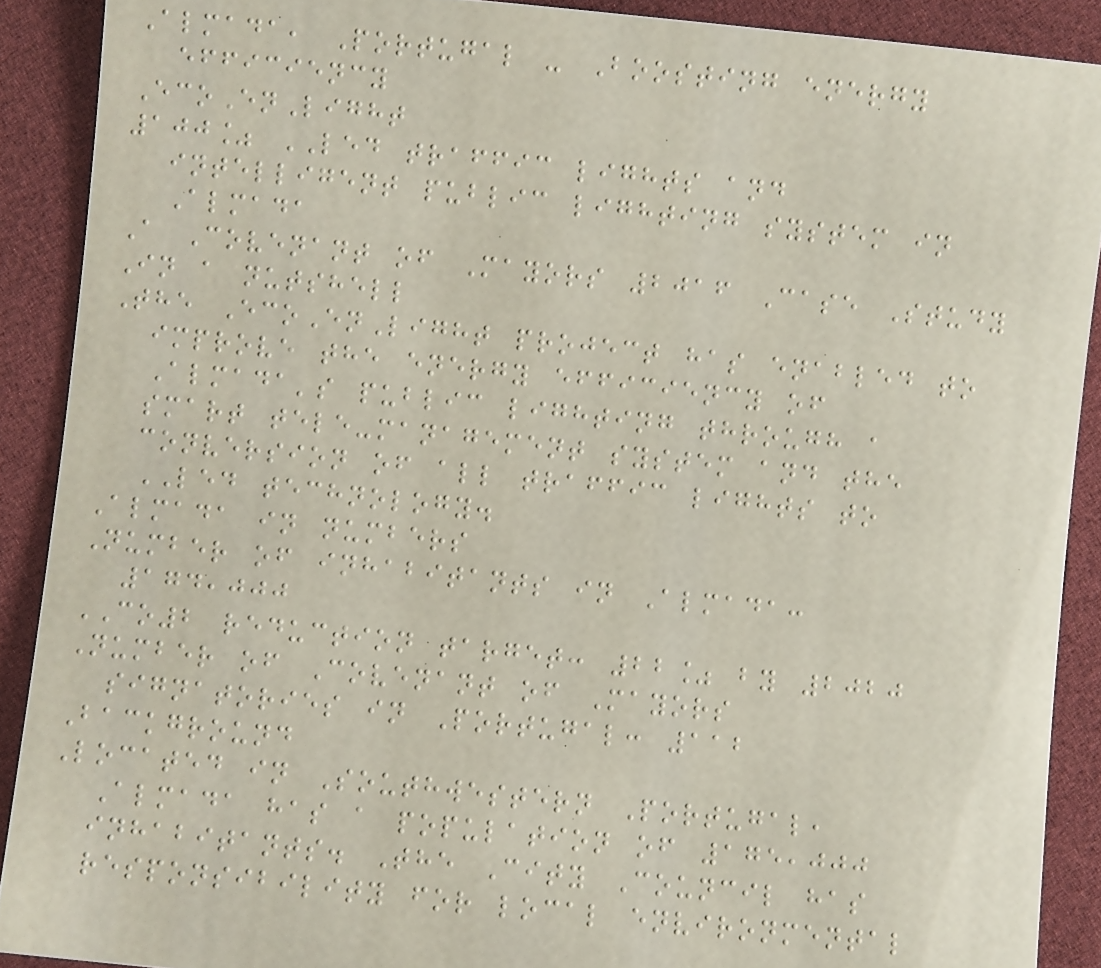Almada, Portugal - Boosting energy
efficiency
EcoEnLight
100% LED traffic lights and
intelligent public lighting system in
Almada
A Covenant of Mayors 2016 Case Study
In a nutshell
The EcoEnLight project has enabled to
improve the energy efficiency of
Almada's public lighting through a
smart tele-management system and the
conversion of all traffic lights to
LED technology.
Almada in numbers
Number of inhabitants in Almada:
174,000
CO2 reduction target: 22% by 2020
Number of Covenant of Mayors
signatories in Portugal: 112
Background
Located in Southwestern Portugal,
Almada has a population of 175,000
inhabitants. The City Council has
responsibility for local environmental
